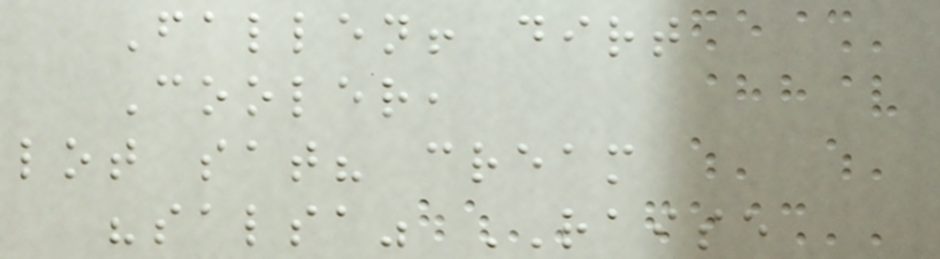Fallen! dirt
Cooler,
lot sat? cream
"salsa" RAISE
